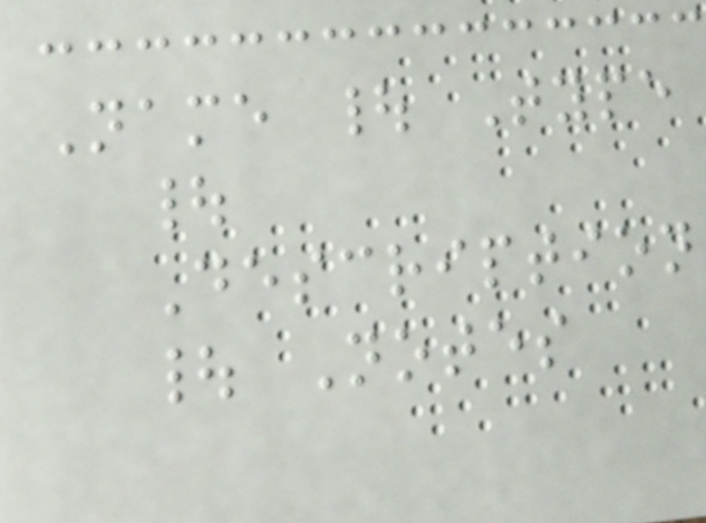Name | Type
|
Description
| Notes
